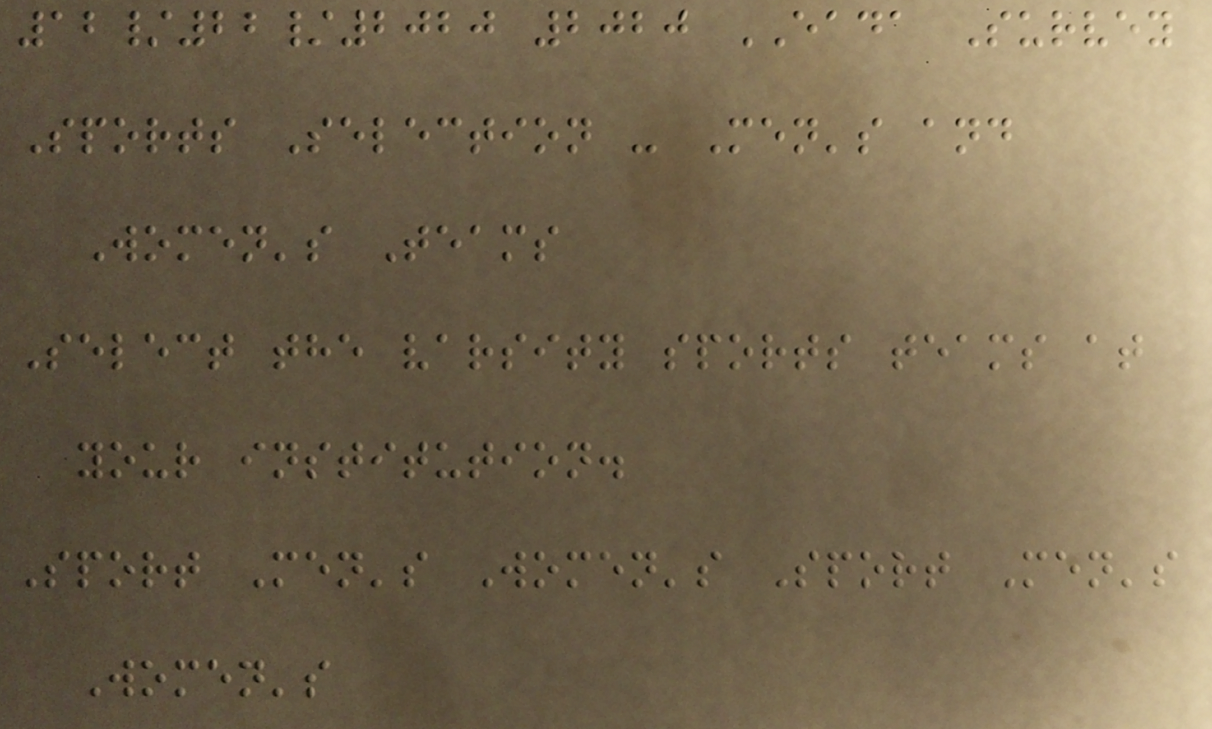12/22/2020 2020 EADA Survey
Sports Selection - Men's and
Women's Teams
Select the varsity sports teams at
your institution.
Sport Men's Women's Sport Men's
Women's
